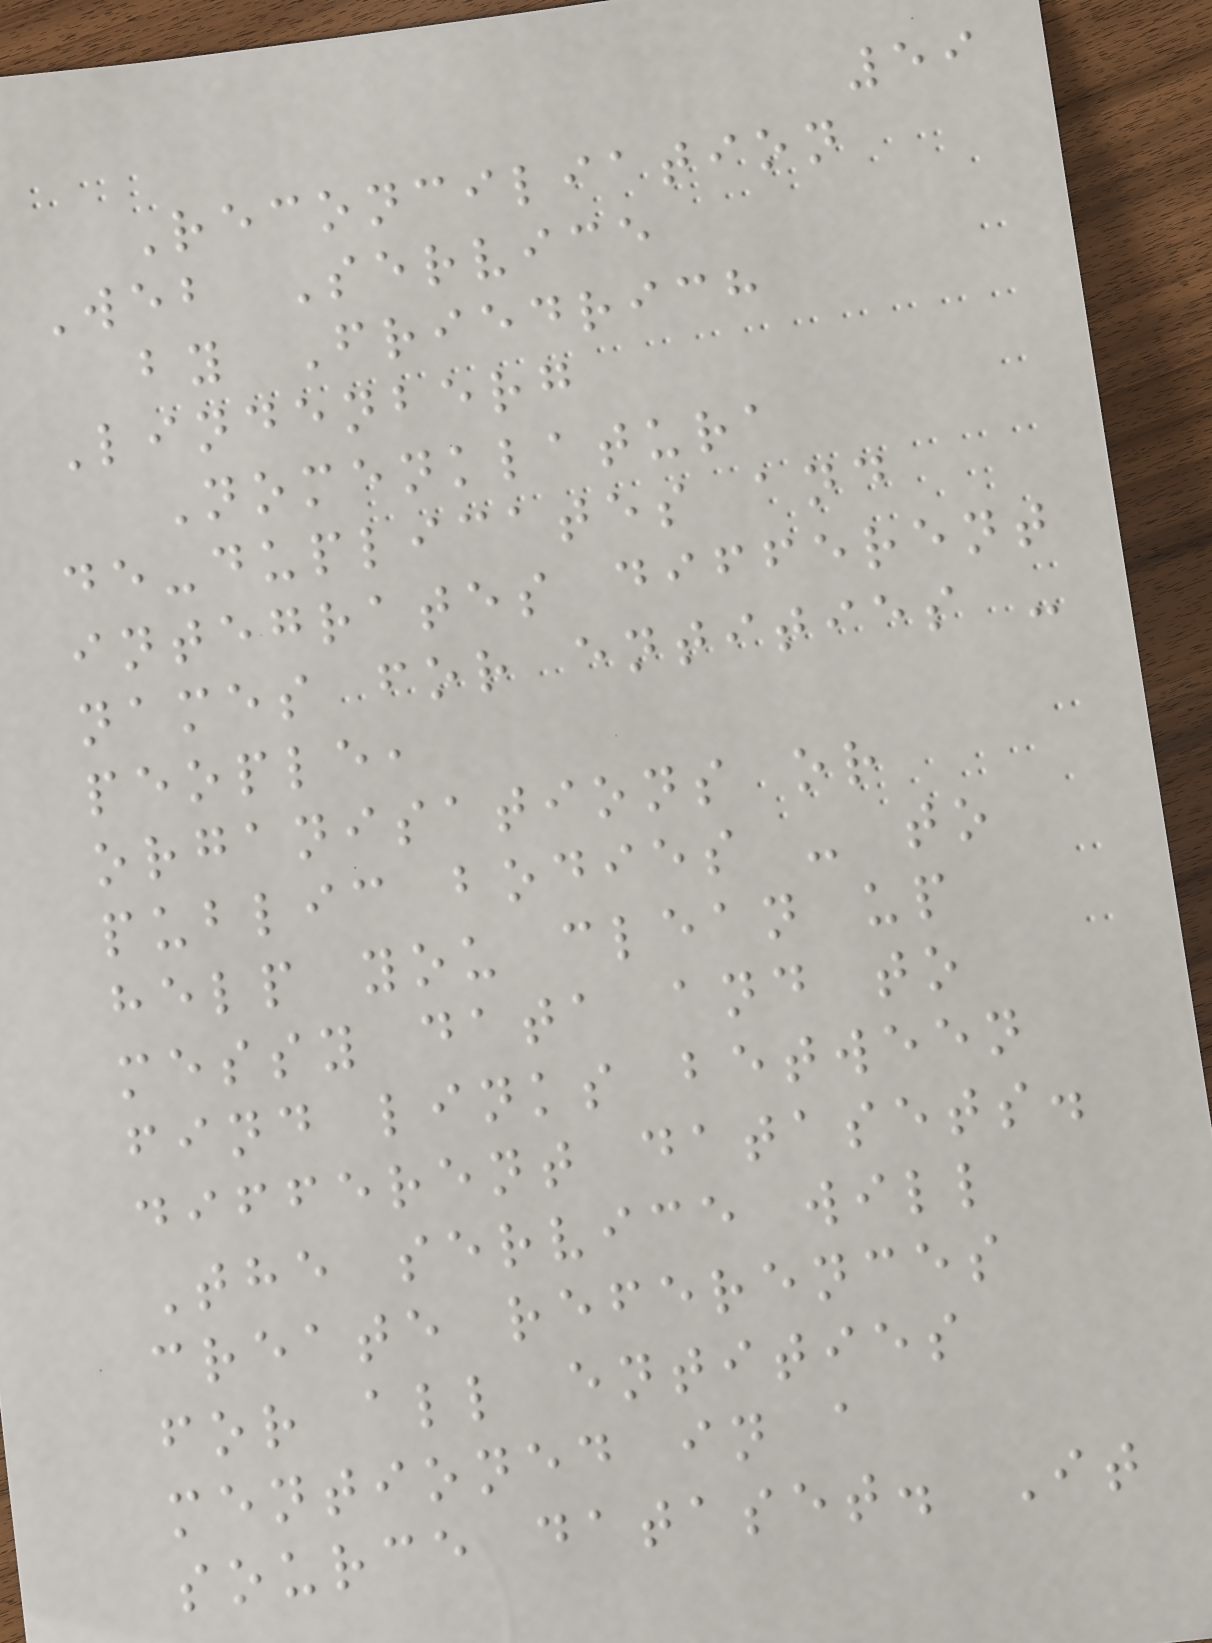59
Reconciliation
Web Service
by Friedrich
Lindenberg
Nomenklatura
de-duplicates and
integrates different
names for entities -
people,
organisations or
public bodies - to
help you clean up
messy data and to
find links between
different datasets.
The service will
create references
for all entities
mentioned in a
source dataset. It
